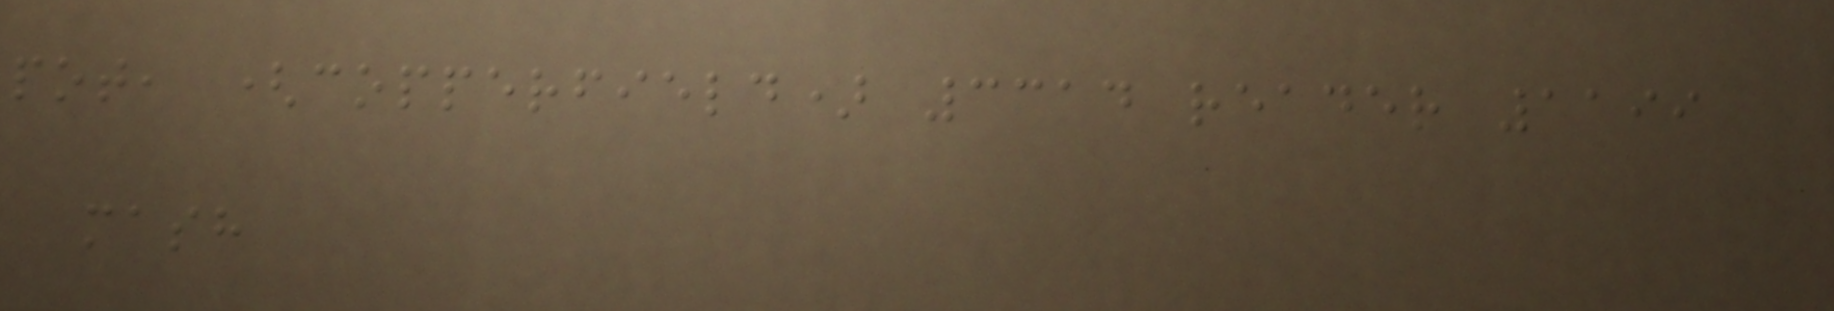pot, (copperfield) 3314 reader 1199
mash
